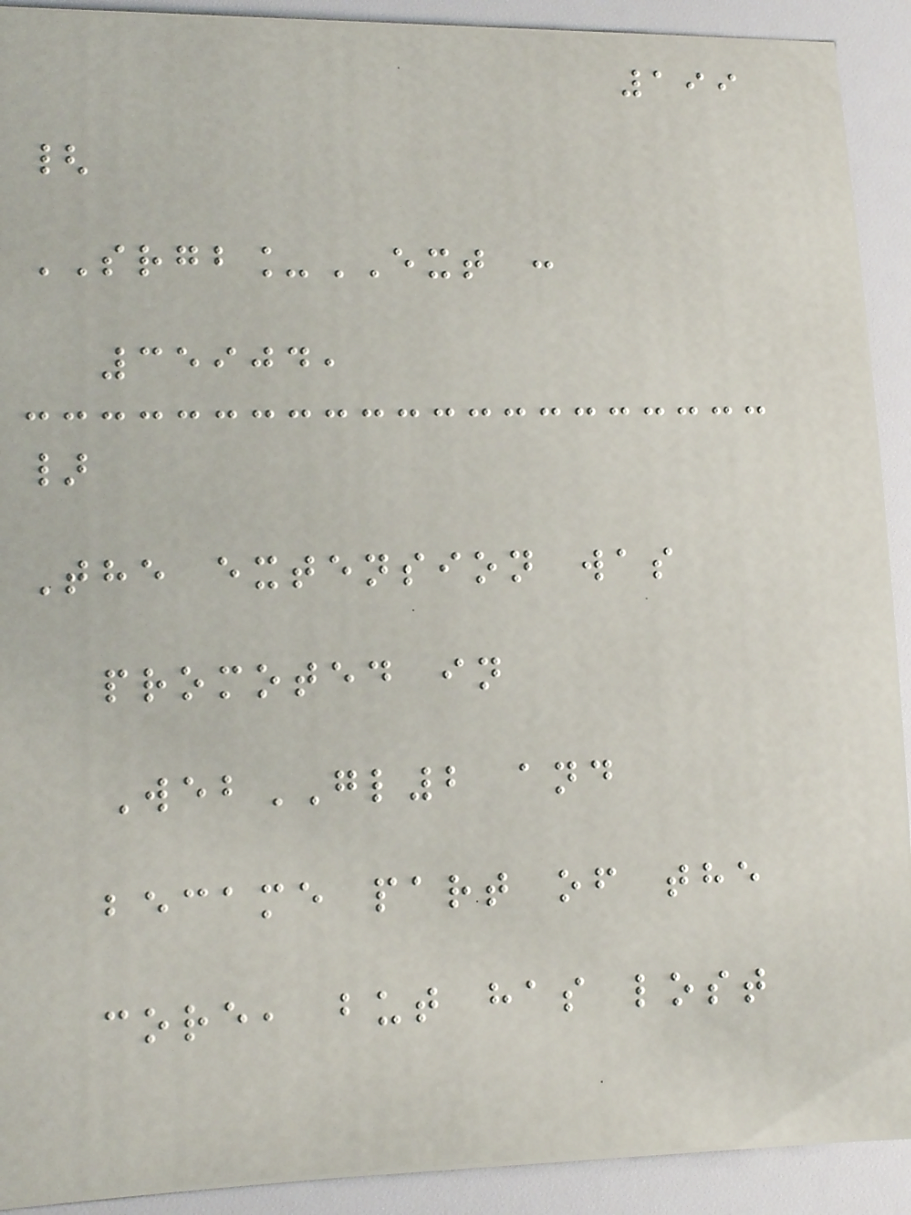199
{
SRGB_EXT :
35904,
}
The extension was
promoted in
WebGL2 and
became part of the
core, but has lost
